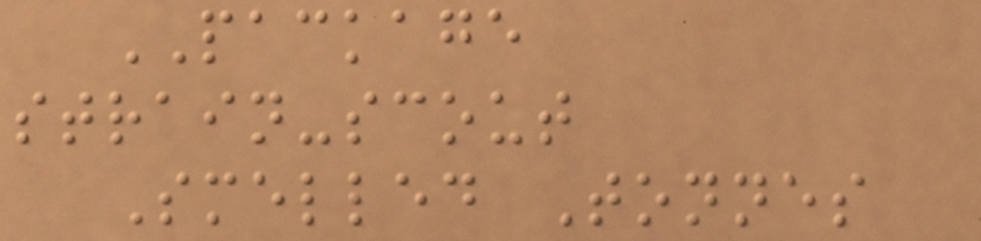PACKAGE
strain-scout
Smelled Tonnes
